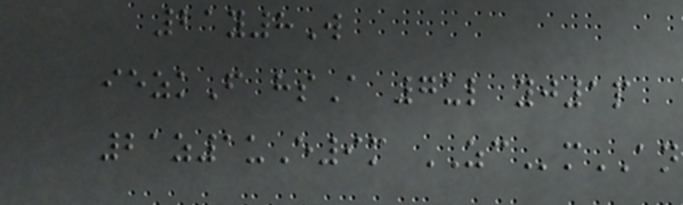21y8W
iezkF hsA 7ul yj1p
21z1uE9m ZCmAN
